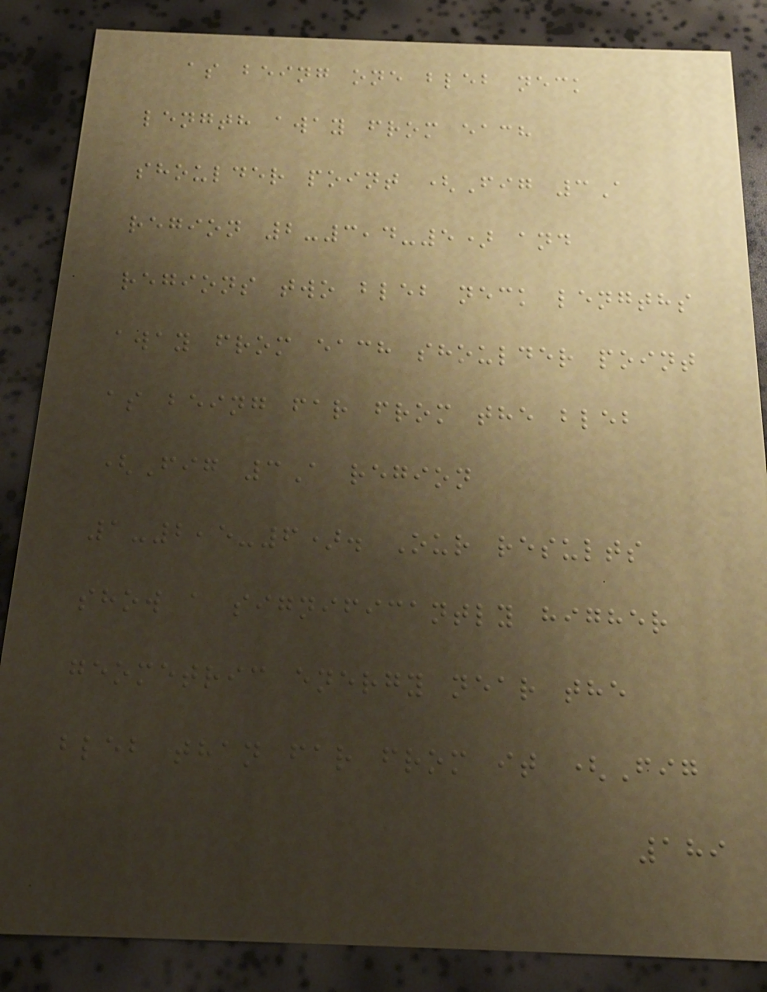as being one bleb neck
length away from each
shoulder point (Fig 3A
region 2-3,4-5) and
regions two bleb neck lengths
away from each shoulder point
as being far from the bleb
(Fig 3A region
1-2,5-6). Our results
show a significantly higher
geometric energy near the
bleb than far from it (Fig
189
